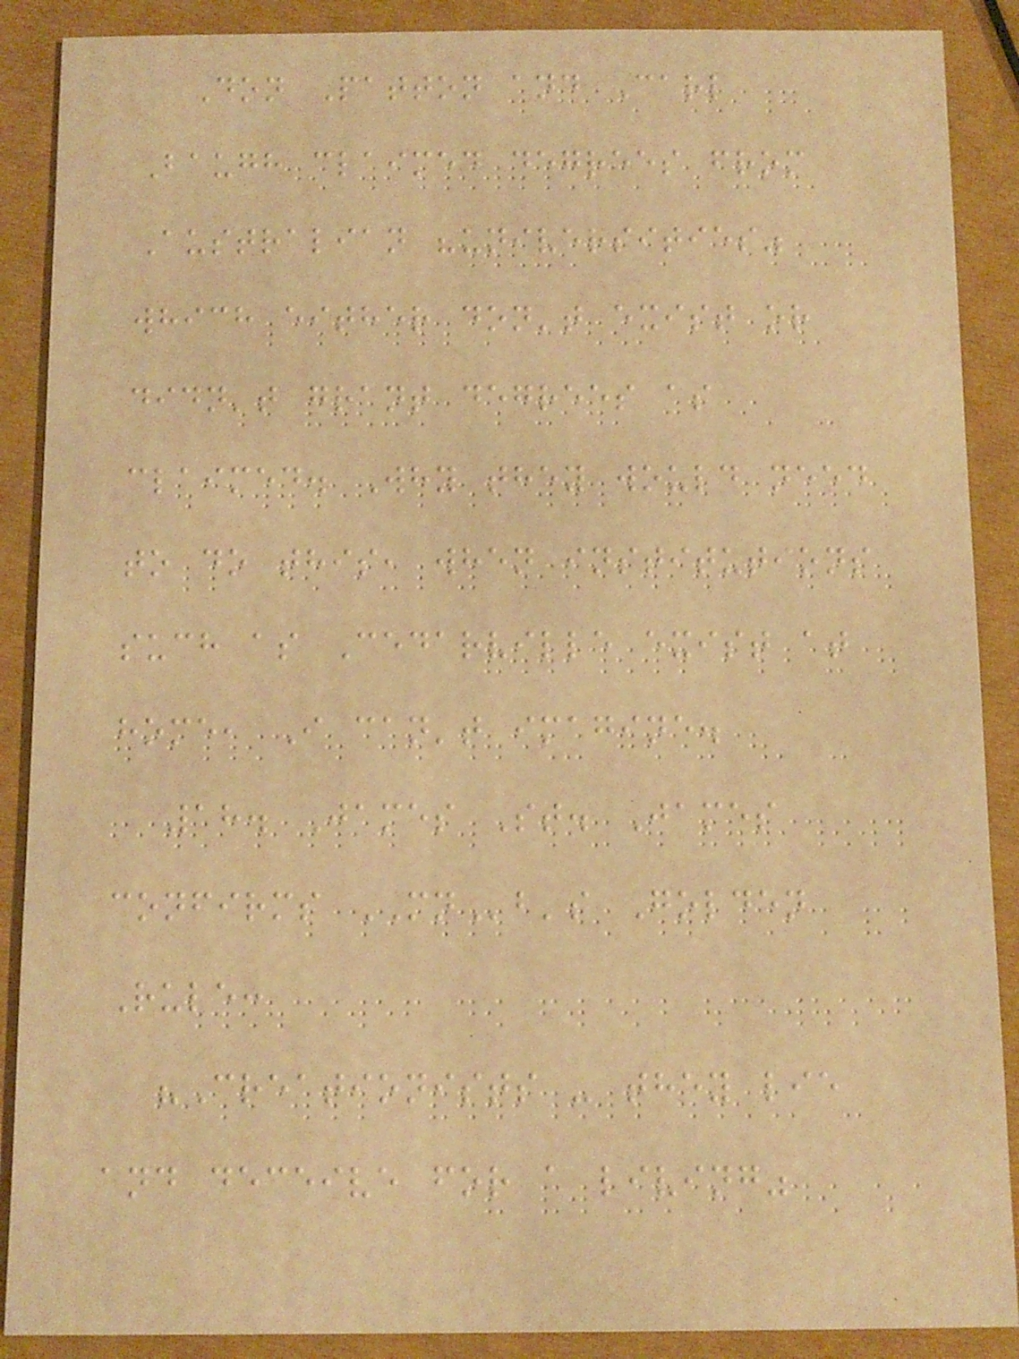Don Patton and Carl
Baugh claimed degrees from
Australian "universities"
which either don't exist or
didn't grant degrees as
claimed. Why they would need
to do this, when institutions
such as Cedarville exist at
home, I can't imagine.
18. James St. James
confirms MNb's Golden
Rule:
"Creationists - they lie
and deceive for a living"
